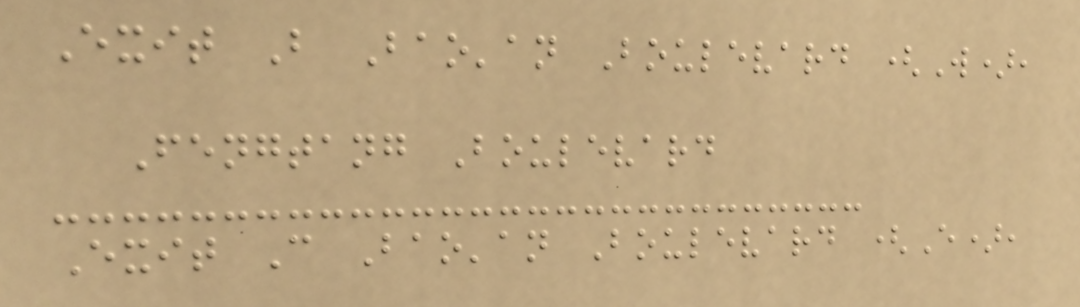Exit B Bao'an Boulevard (W),
Fengtang Boulevard
Exit C Bao'an Boulevard (E),
